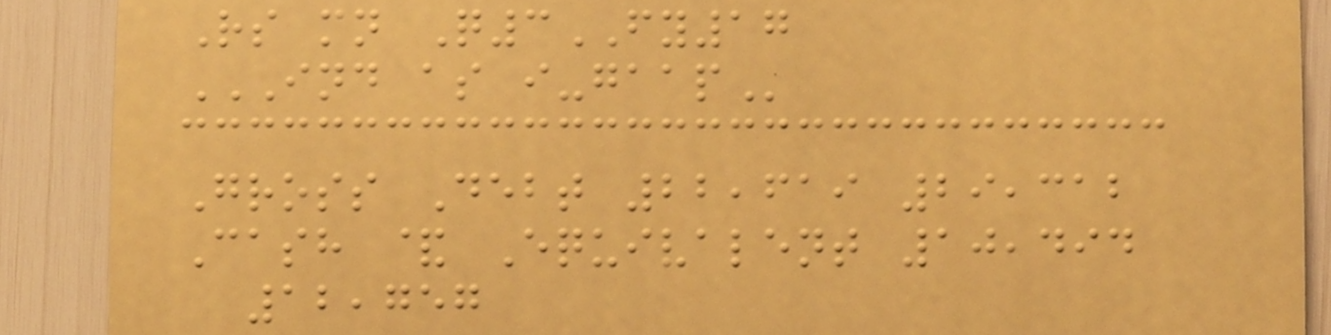Rs mn Q3FY17
IND AS I-GAAP
Gross Debt 22,619 29,312
Cash & Equivalent 10,494
12,757
